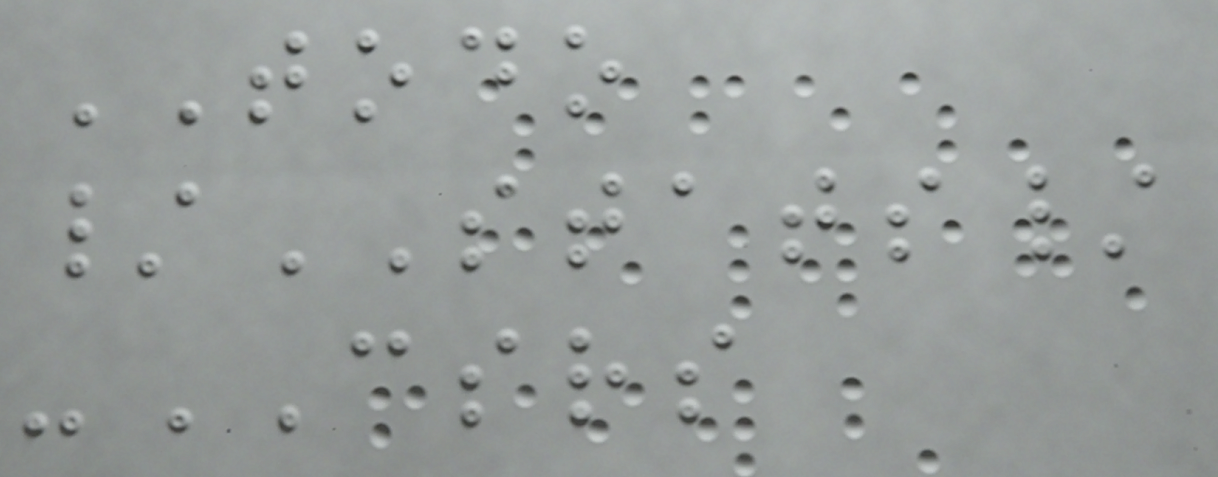TODO
/STATS/
-CSRS
